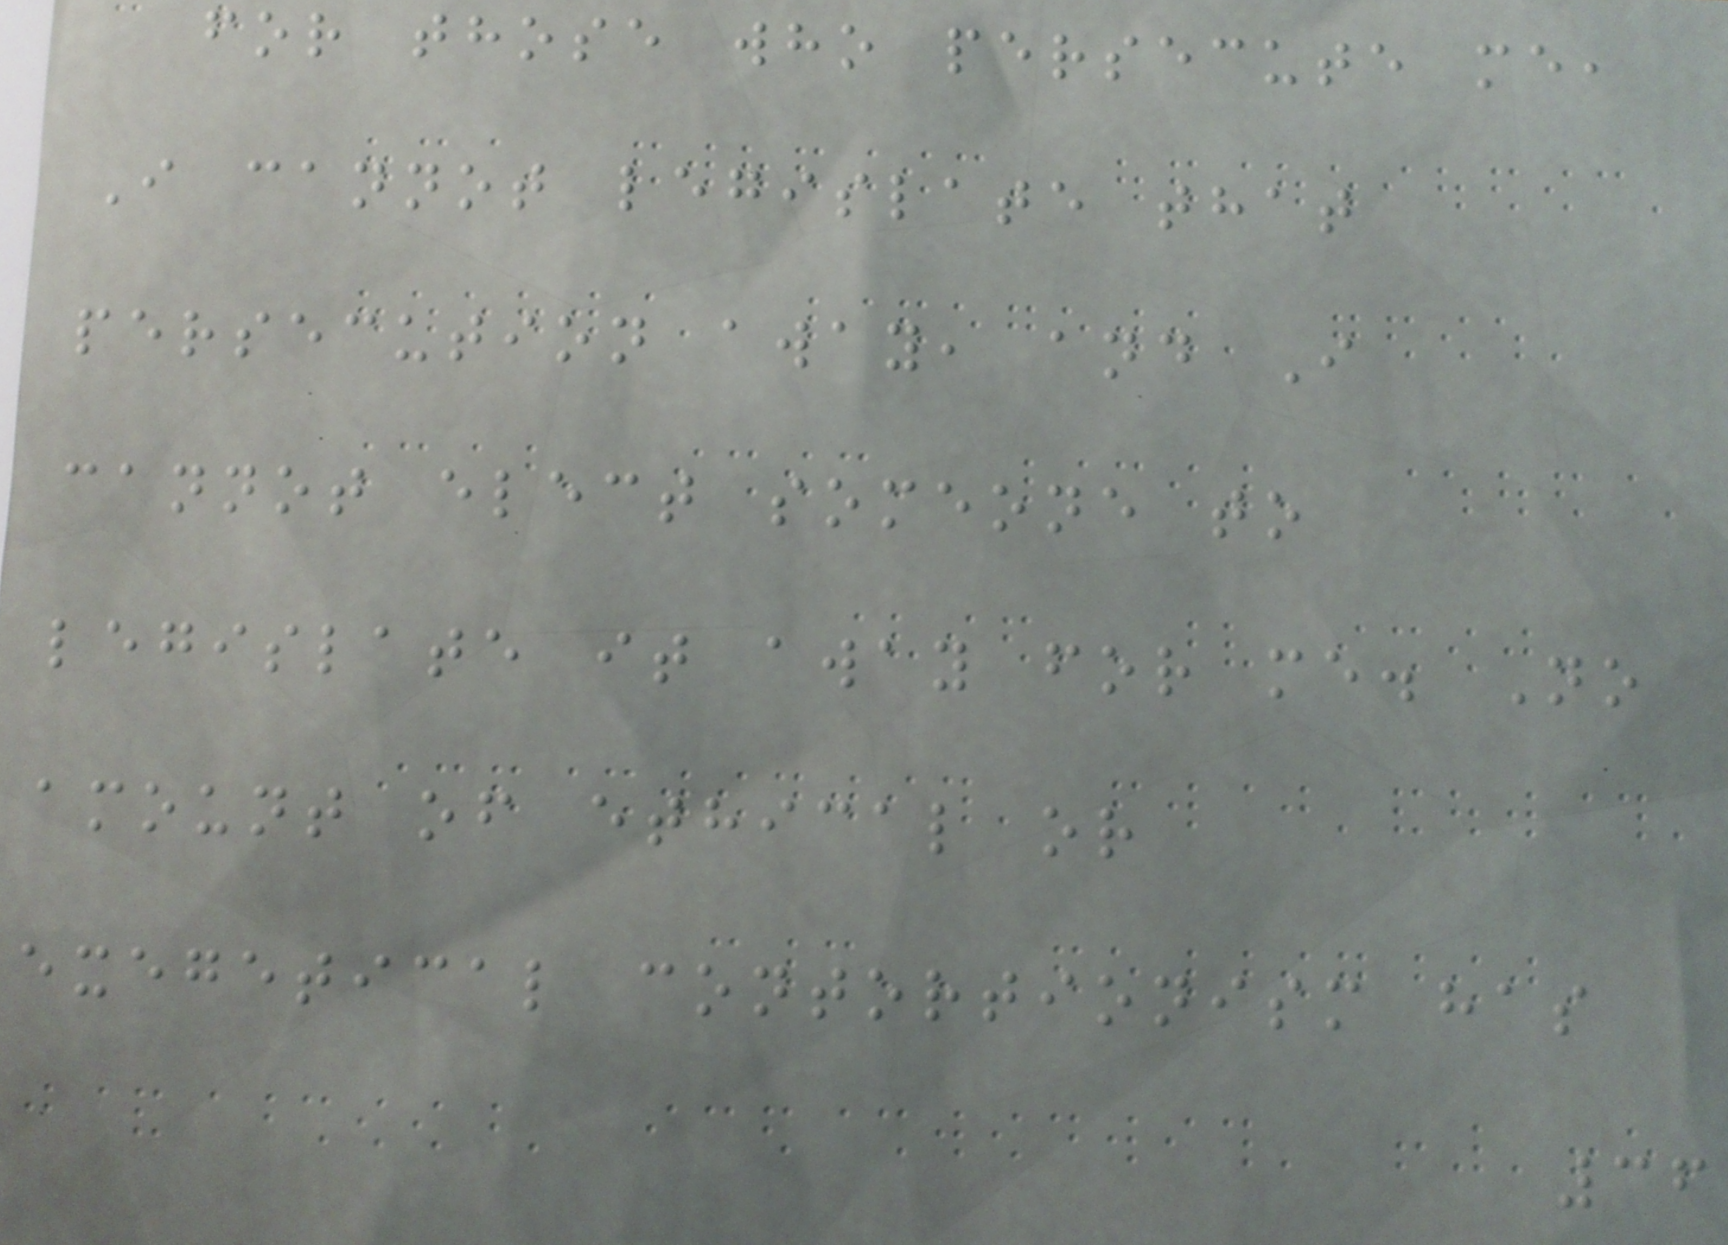for those who persecute me,
I cannot legislate that
persecution away, and I
cannot elect someone to
legislate it away for me. No
amount of ethical or
exegetical contortionism has
36
